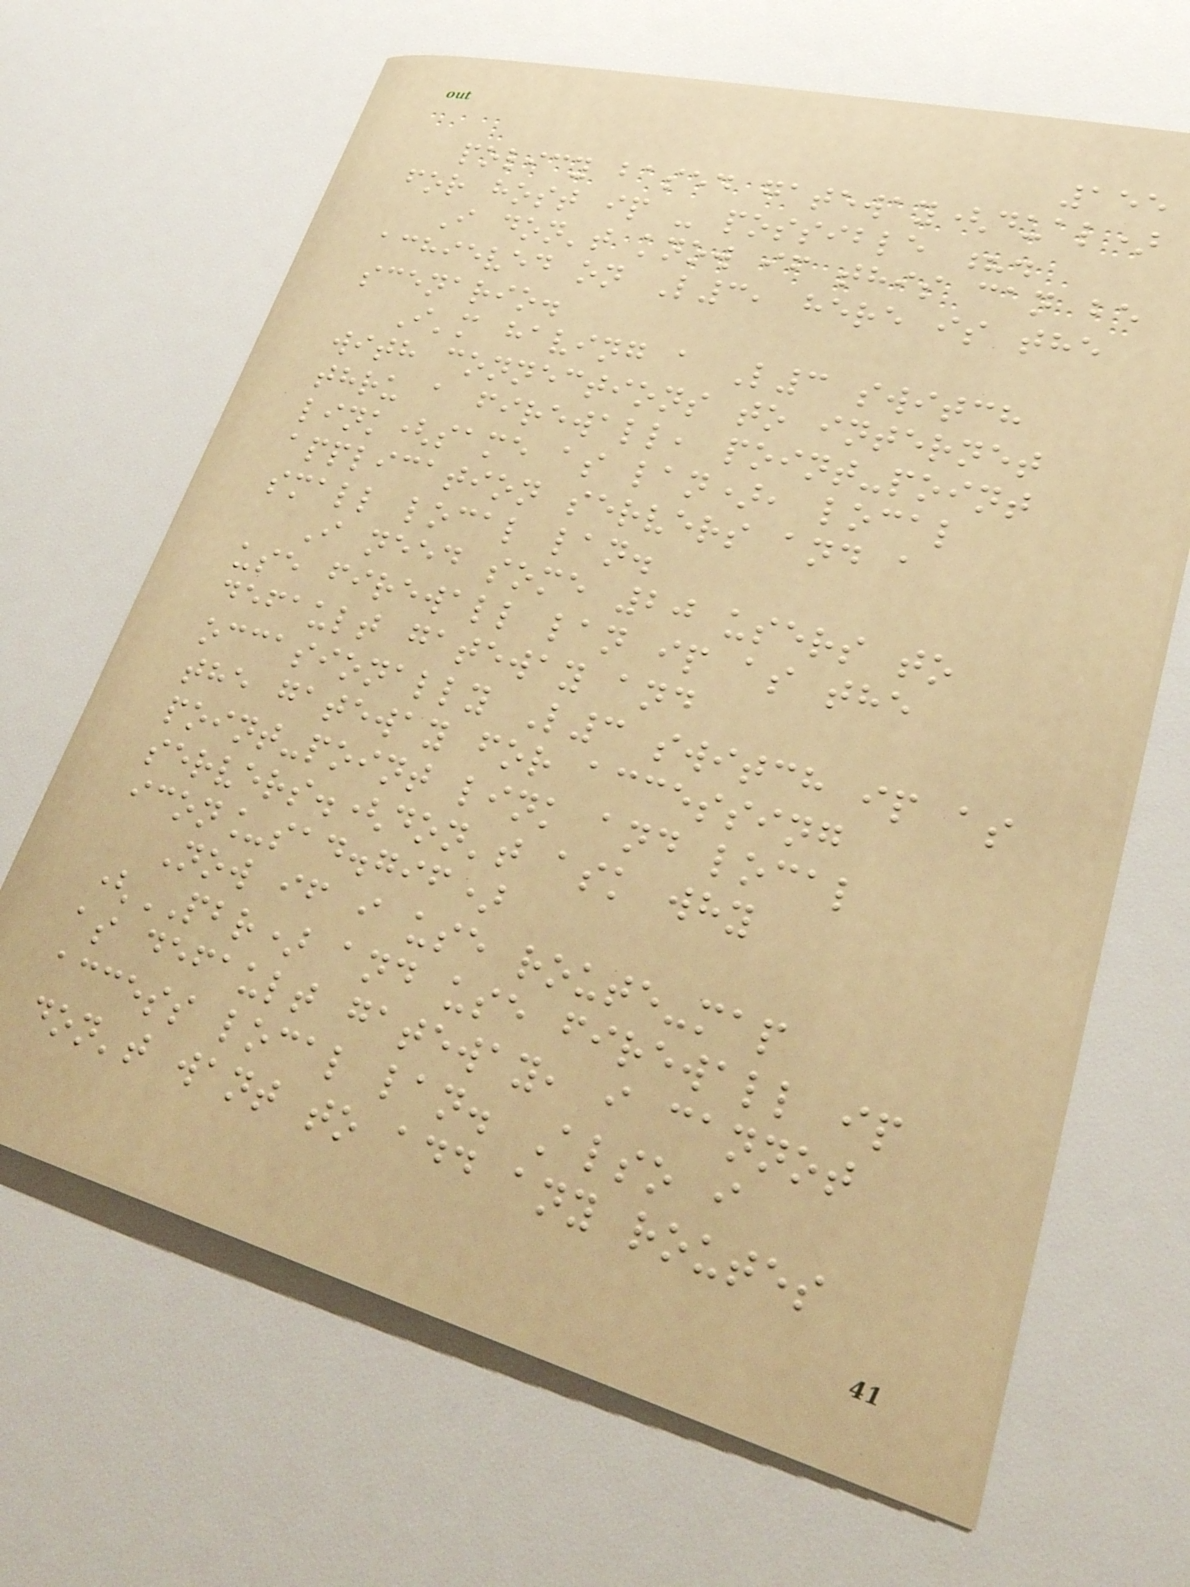155
policy based gateway(dual)
for host ip - possible ?.
I don't know if this can be
achieved on L3, here is the
scenario.
I'm having a L3 switch
with connections to internet
thru a firewall, point-point
link(same as lan), local
application servers and a
small local lan.
I need some 20 users to
use firewall lan ip as the
default gateway and
occasionally L3 switch ip as
the gateway for accessing
point-point link and local
servers.(don't ask why
icon_sad.gif)
Now if i use route-map
(PBR) and use firewall ip
as default gateway, i cannot
access local lan. Also i
don't want to add any routes
